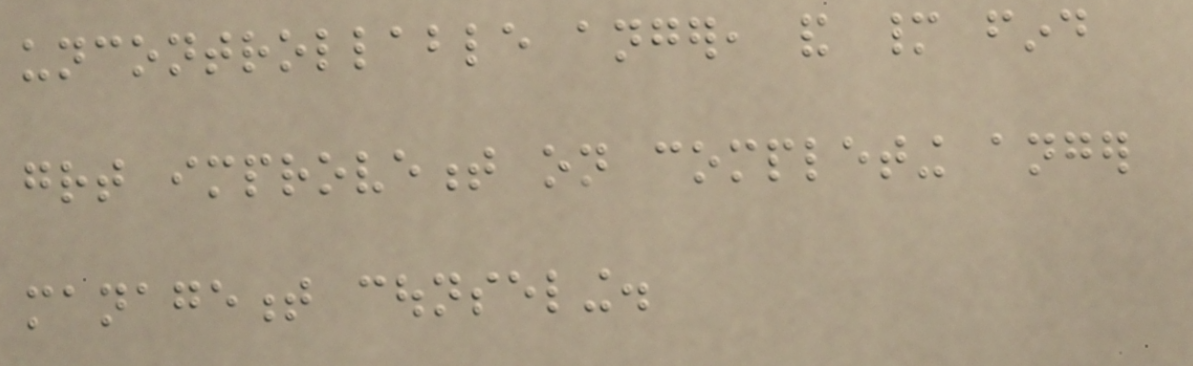uncontrollable anger, and many find
great improvement on completing anger
management counseling.
